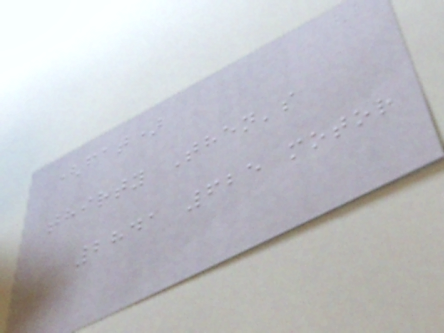(fat)
thirty Then's
2841 625 motor
